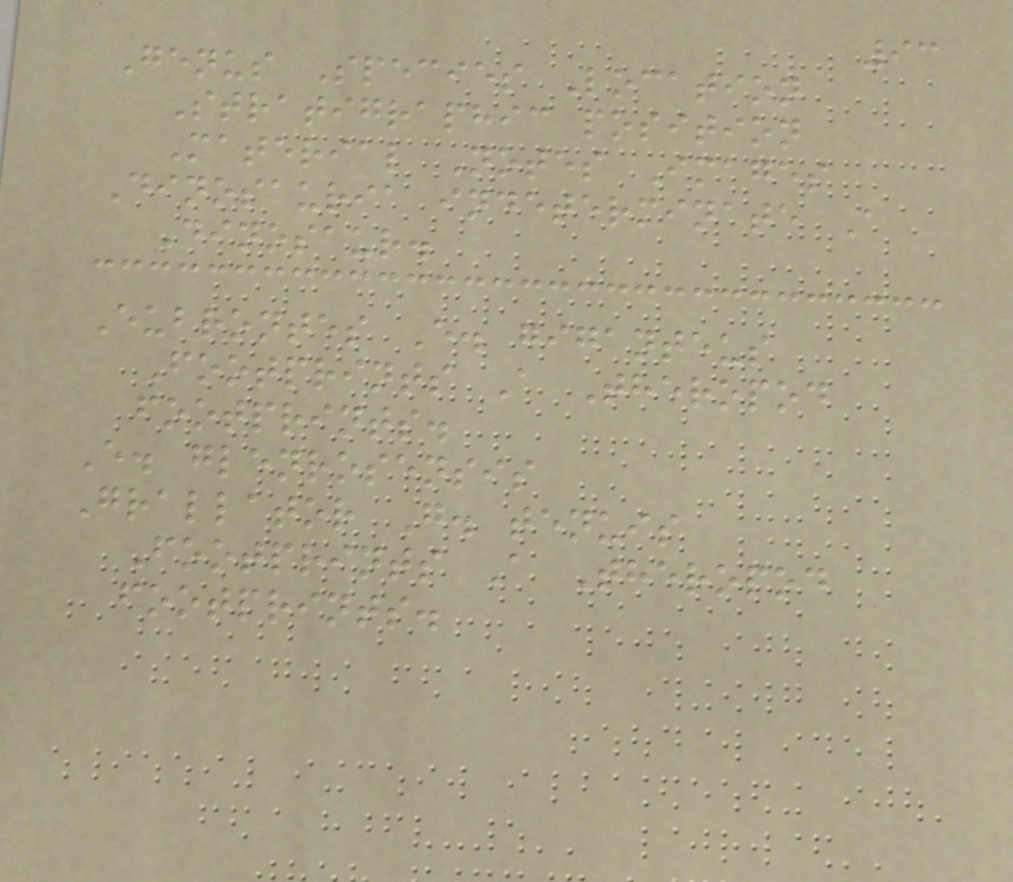93
Genus Species Location
Stratigraphic position
Material Notes Images
Dinosauria indeterminate A
Dinosaur.
Eubrontes E. giganteus
Footprints A Theropod
footprints.
E. glenrosensis
Grallator G. tenuis
Footprints A Theropod
footprints.
